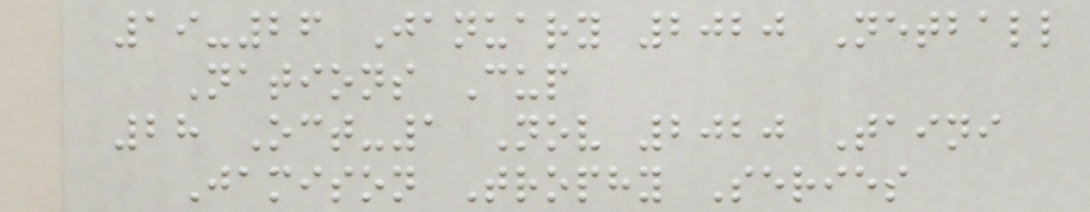19-26 January 2020 Netball
Nations Cup
28 Oct-1 Nov 2020 Taini
Jamison Trophy Series
